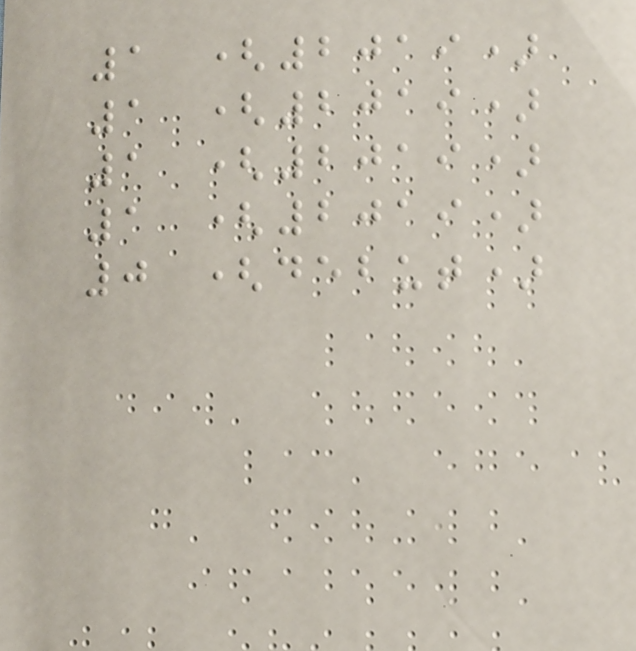1 (2019)
1 (2019)
1 (2019)
1 (2019)
0 (debut)
